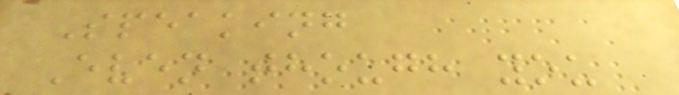Speaking
Even though you
